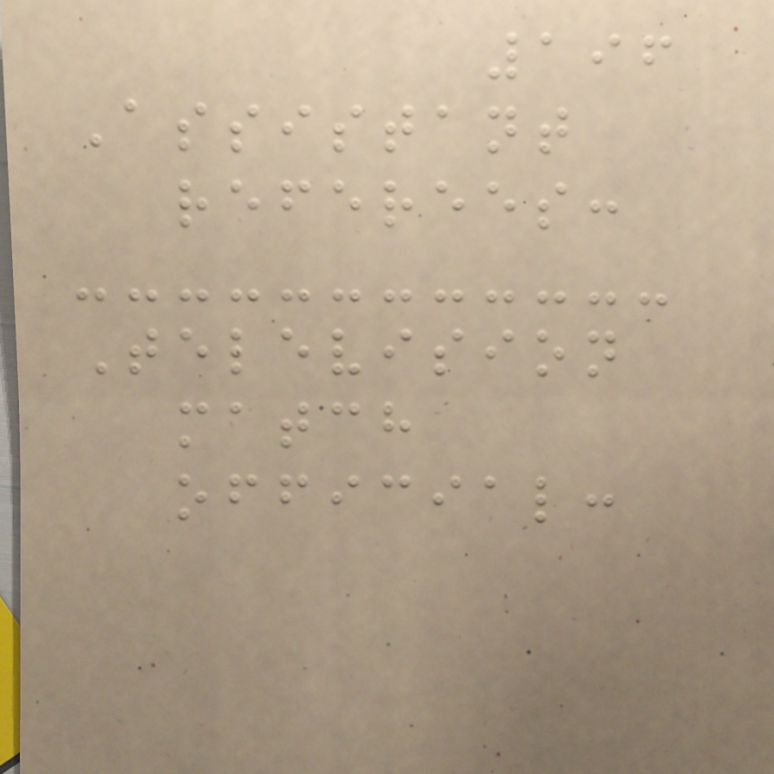196
Assistant
referees:
Television
match
official:
